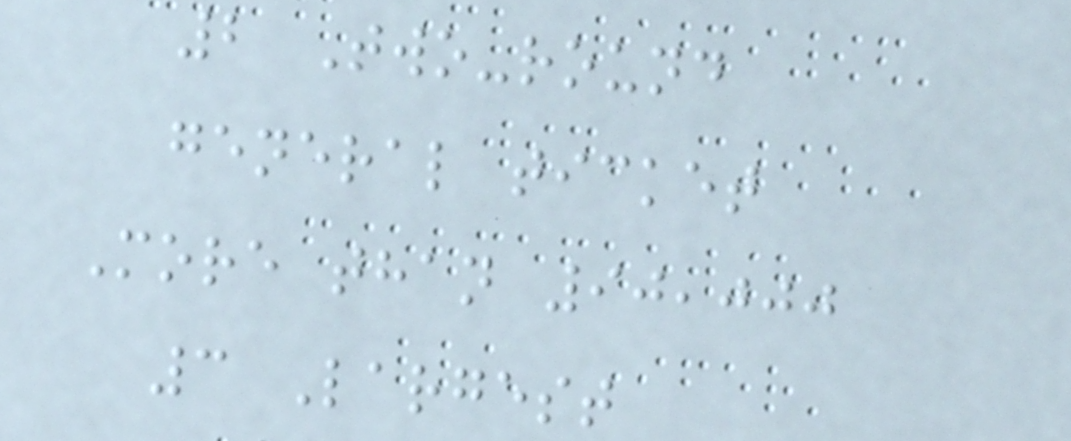2 Two-round
general ticket
More than 90,000
3 Largest
